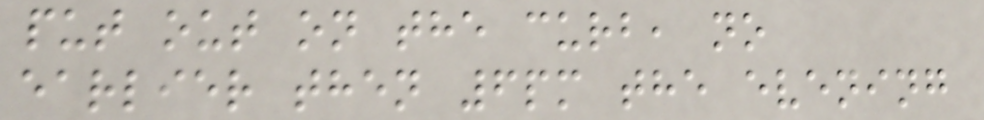put out on the curb, no
earlier then 6pm the evening
